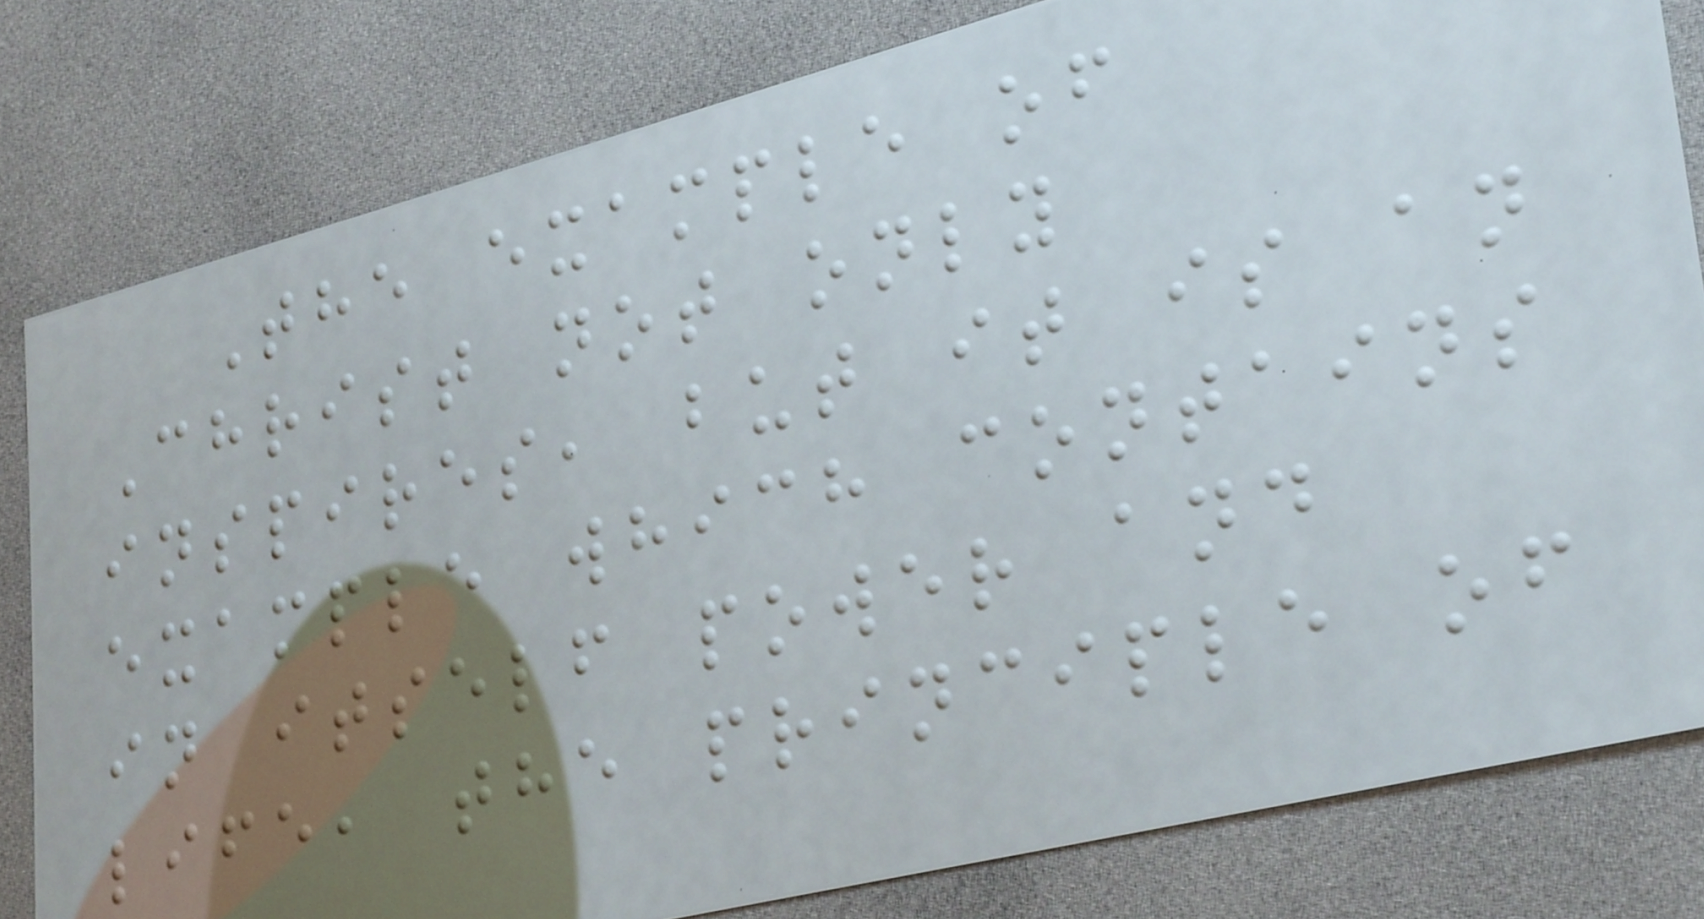The example of
Christ not only
inspires, but it is an
example which contains
in itself power and
life, the principle of
